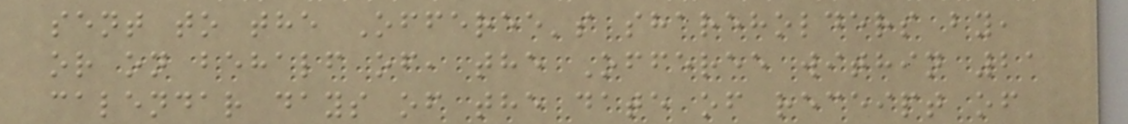sent to the Offeree's shareholders by,
or on behalf of, the Offeree within 21
calendar days of the date of receipt of
